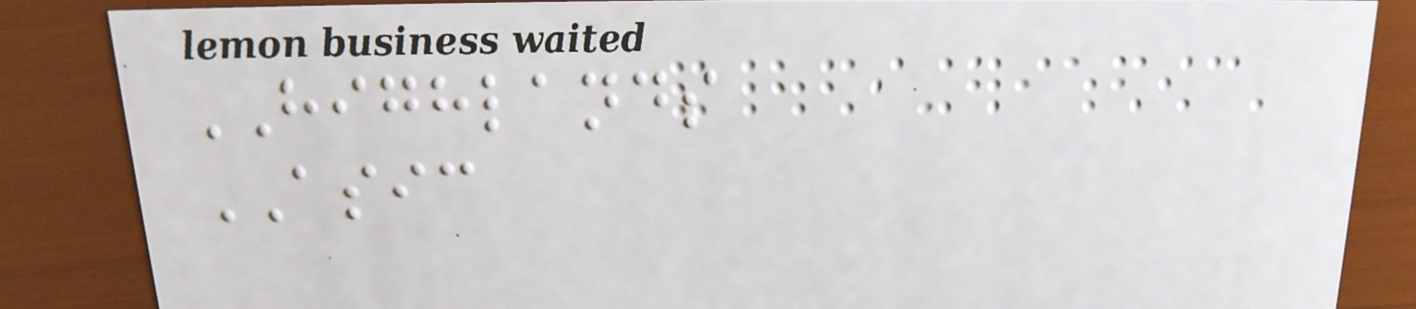HIGHLANDS
ASIC
